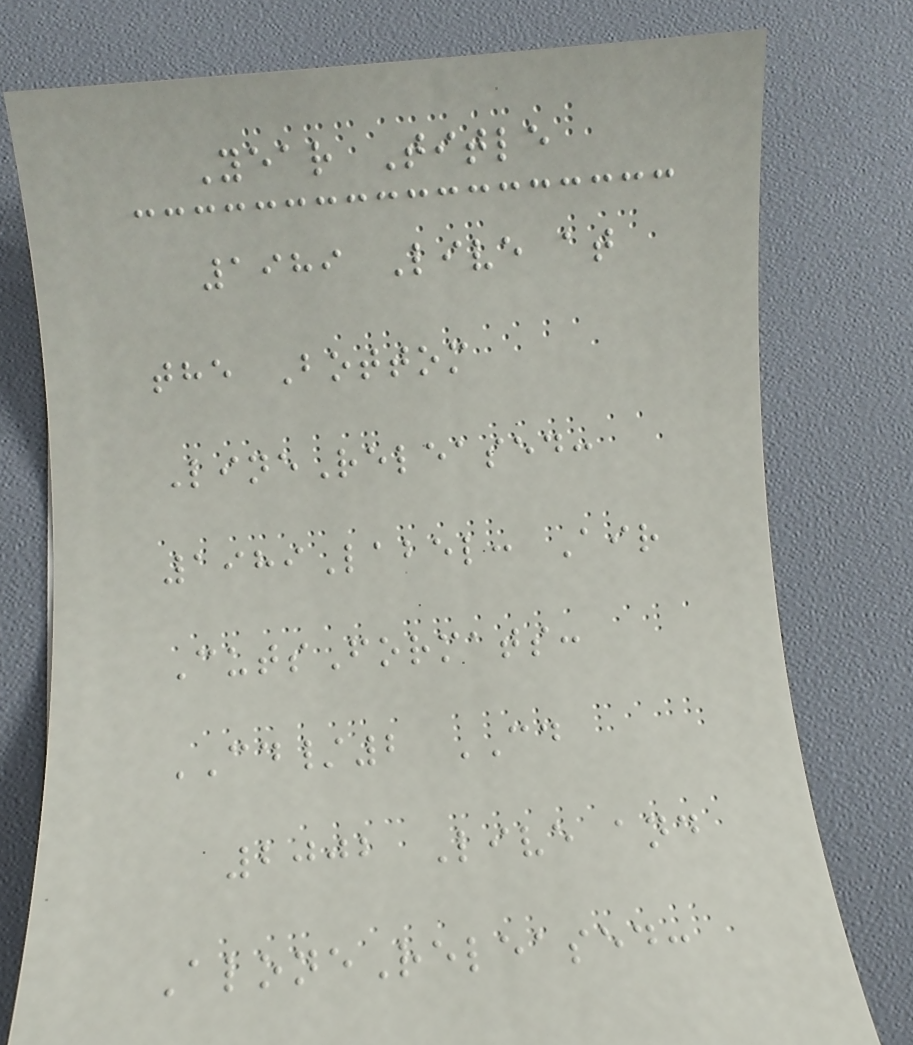Year Title
1989 Live at
the Bottom
LineReleased:
1989Label: Air
CutsFormats:
CD/2 CD
2002 Live and
AloneReleased:
